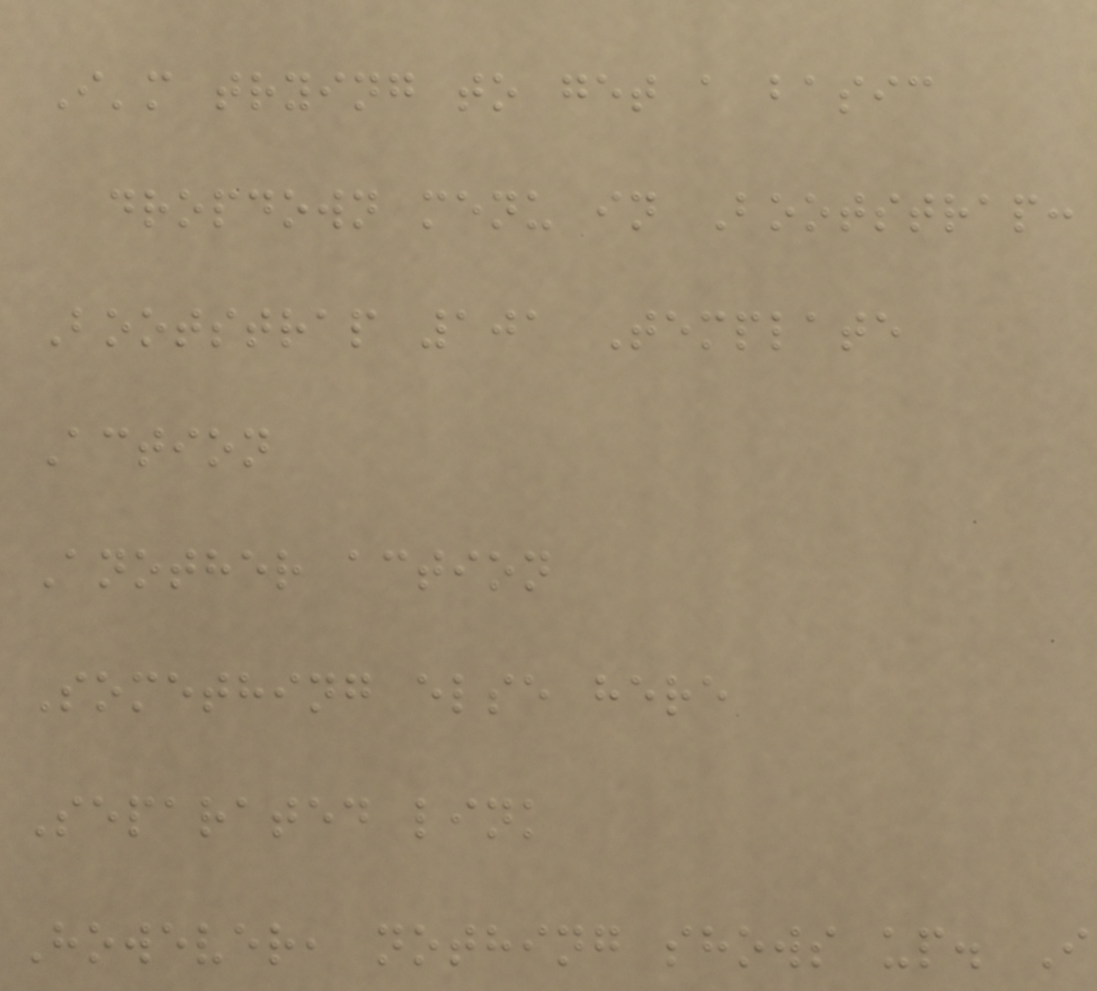I'm trying to get a basic
dropdown menu in Bootstrap:
Bootstrap 101 Template
Action
Another action
Something else here
Separated link
However, nothing shows up. I
